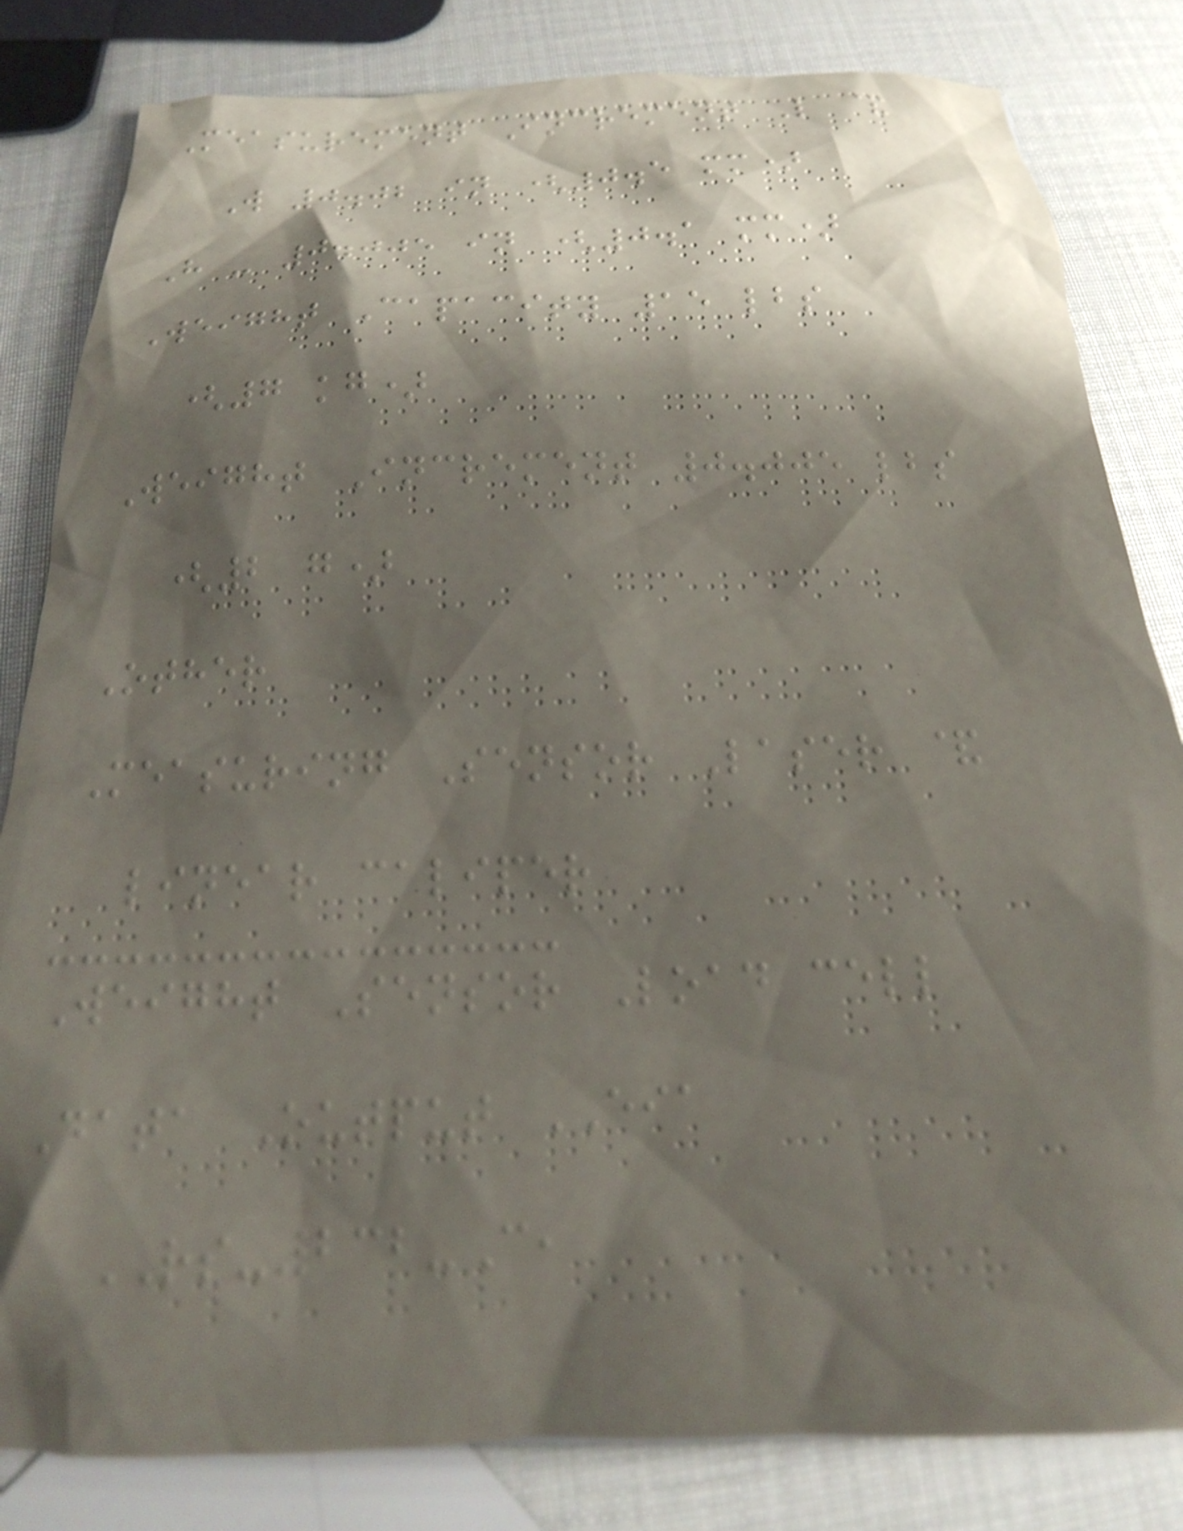Measurement Increment L &
W 0.02 in (0.5 mm)
H - 0.005 in (0.1 mm)
Weight Capacity 15 lbs
(7 kg)
Weight Increment 0.005 lbs
(2 g)
Other
Measuring Sensor Laser &
linear caliper
Weight Sensor Load cell
Data Output EIA
RS-232-C,
